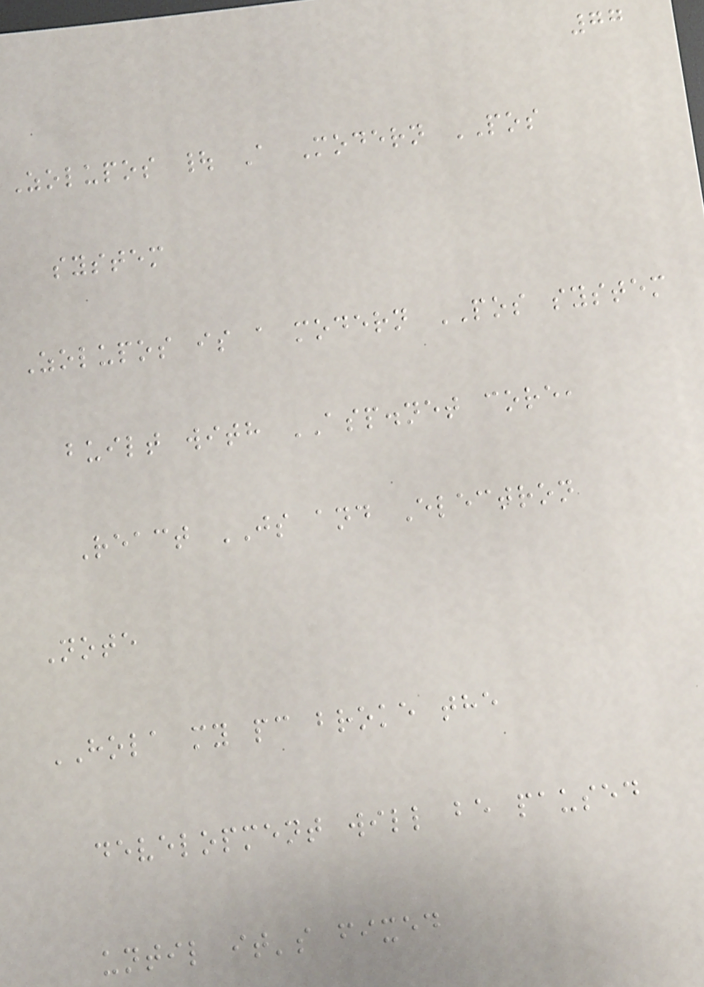77
Zolupos | A Modern POS
system
Zolupos is a modern POS system
built with ASP.net core,
React JS and Electron
Note
HOLA my pc broke the
development will be paused
until it's fixed
